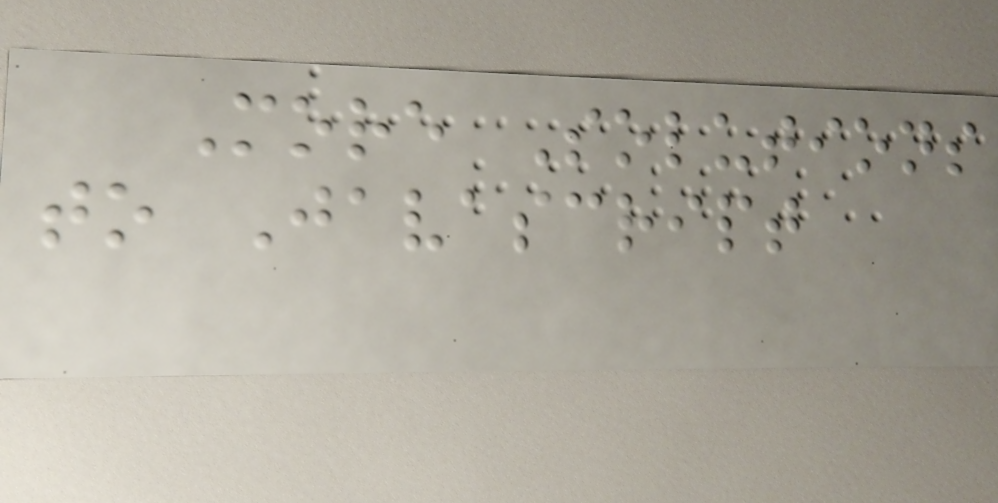More Solutions
to Javascript
